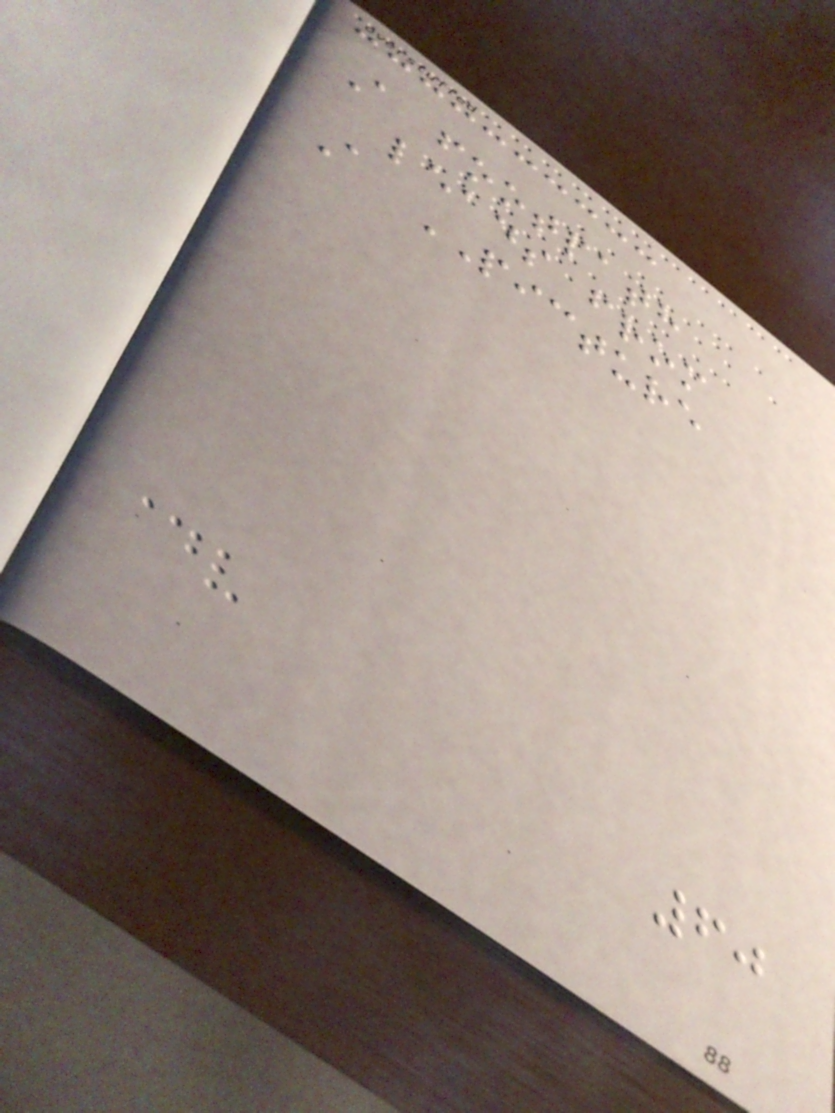A footpath
leads from
A PICTURE
60
